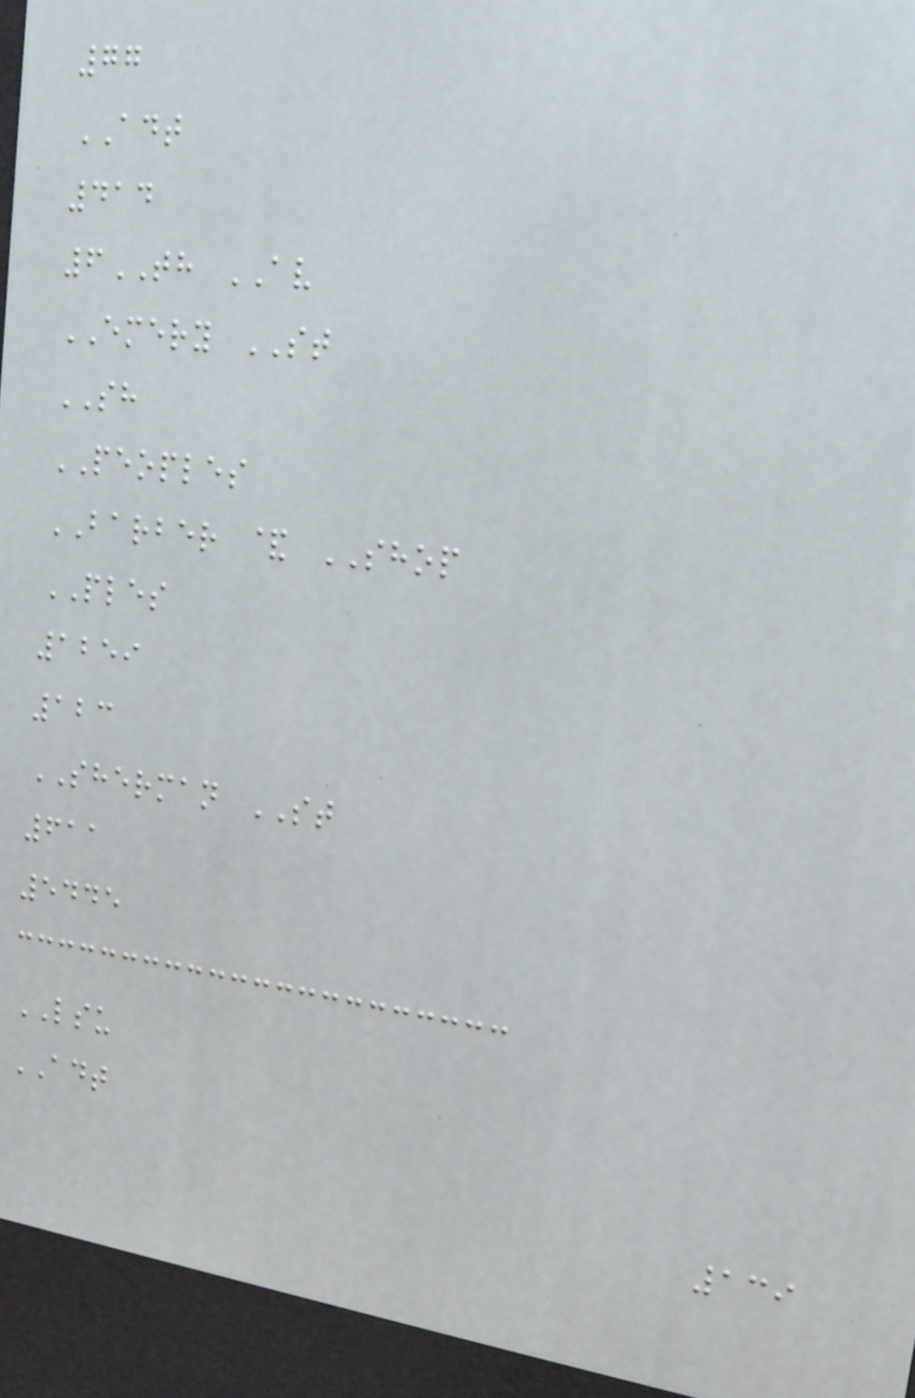77
ADT
414
6TH AV
EMERY ST
SH
PEOPLES
BARBER & SHOP
PLES
1259
123
SHERMAN ST
611
5445
LSU
ADT
139
